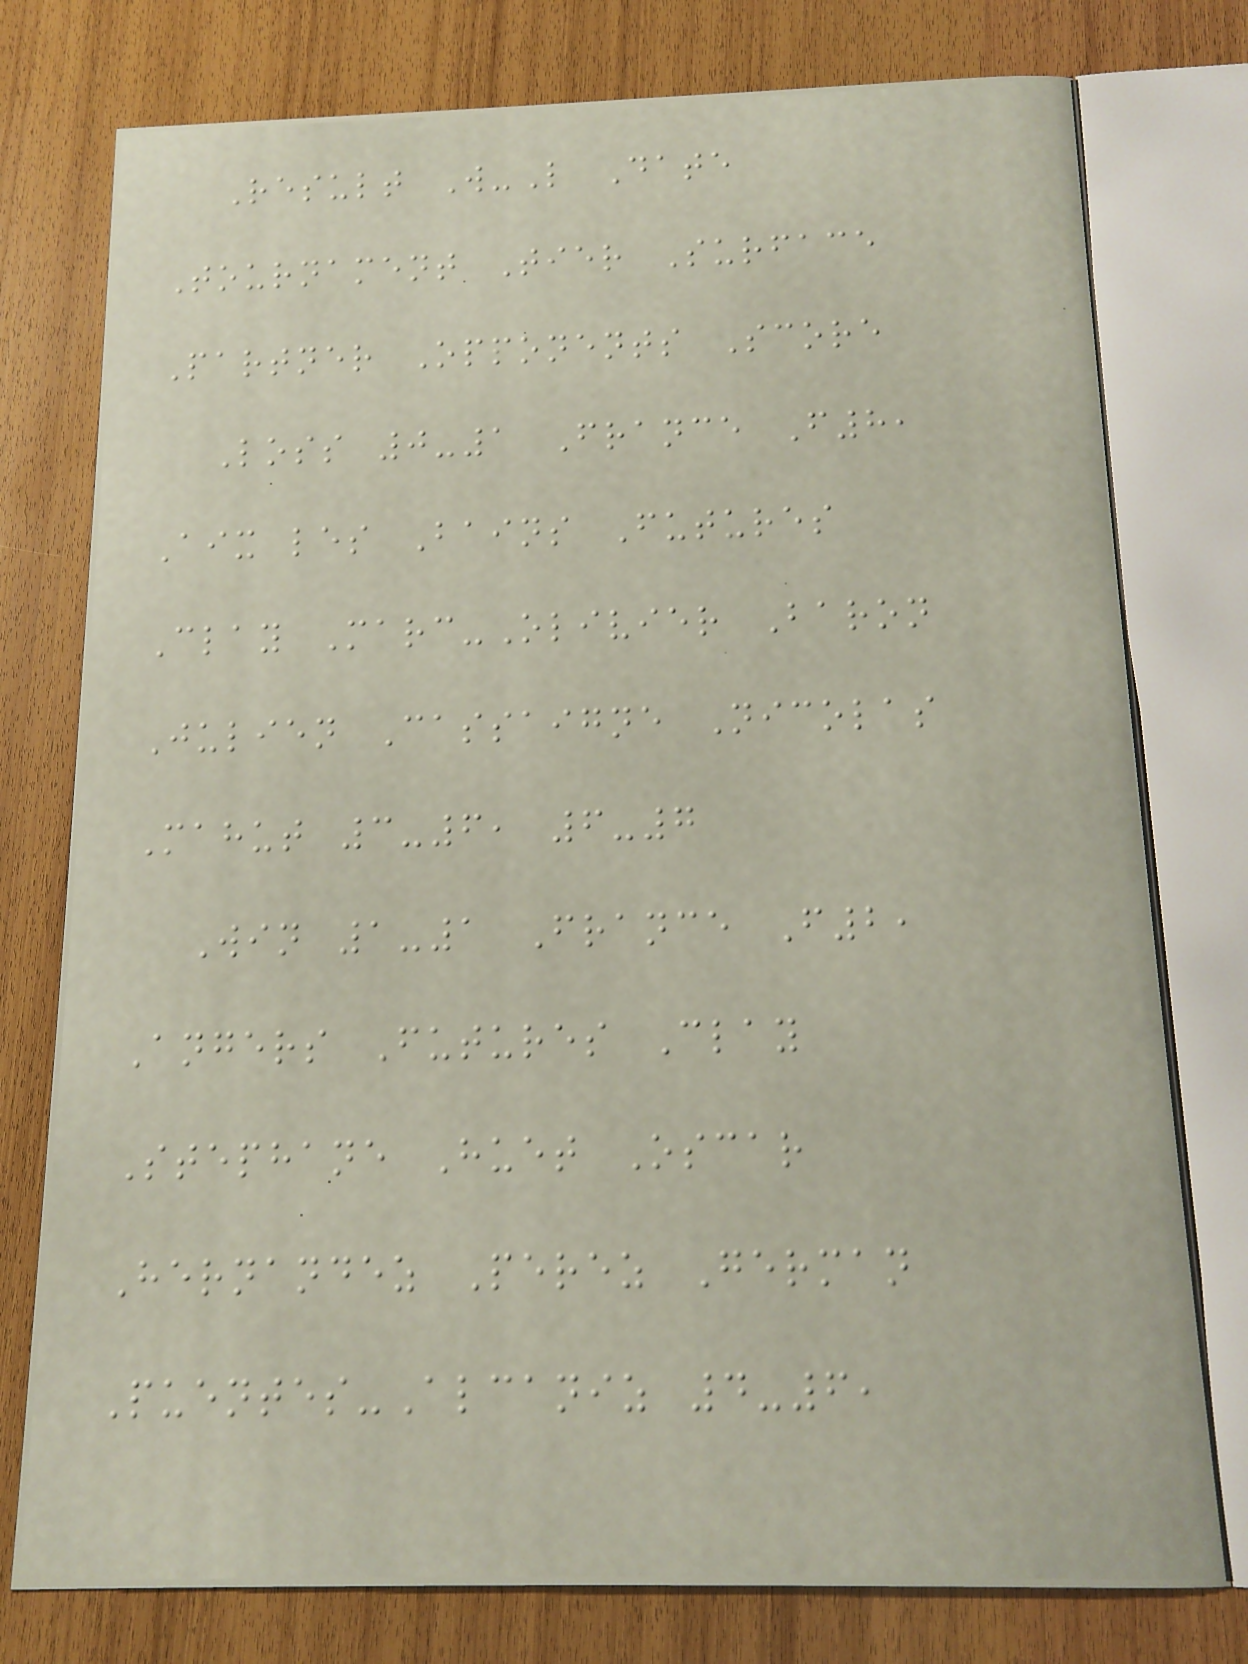Result W-L Date
Tournament Tier Surface
Partner Opponents Score
Loss 0-1 France F8,
Aix les Bains Futures
Clay Marc-Olivier Baron
Julien Cassaigne Nicolas
Mahut 3-6, 6-7
Win 1-1 France F2,
Angers Futures Clay
Stephane Huet Oscar
Hernandez Perez German
Puentes-Alcaniz 4-6,
